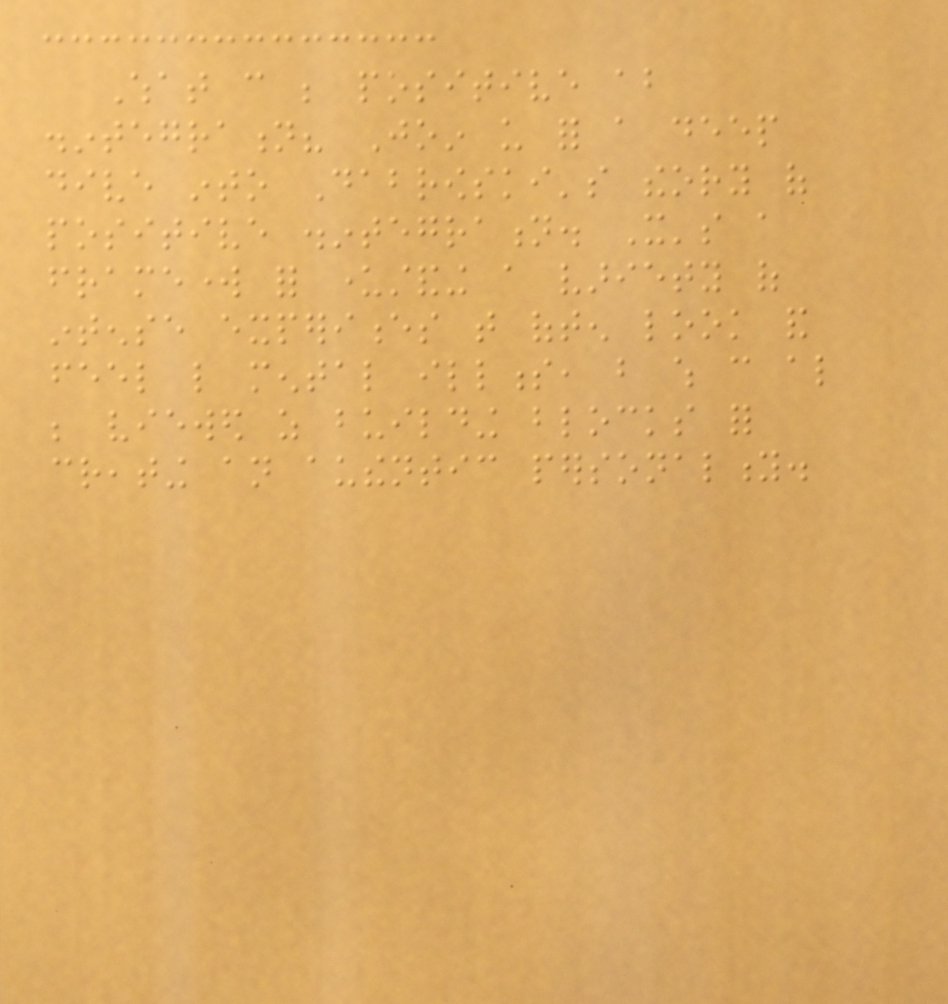What can be positive about
disintegration? Join us for a deep
dive into Dabrowski's theory of
positive disintegration. It's a
framework for understanding a variety of
intense experiences that often look and
feel like mental illness, but which can also
be viewed as building blocks for
creating an authentic personality.
